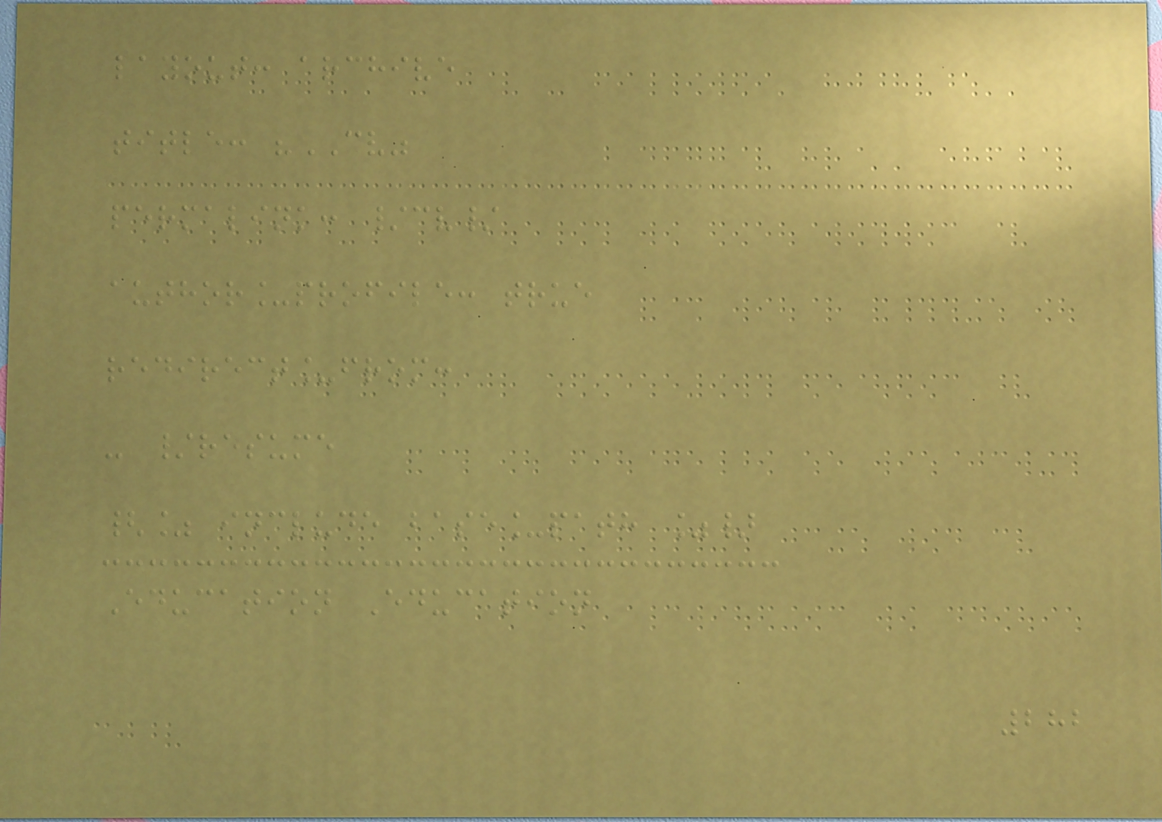layout: archive
title: "CV"
permalink: /cv/
author_profile: true
redirect_from:
- /resume
{% include base_path %}
Education Education
282
